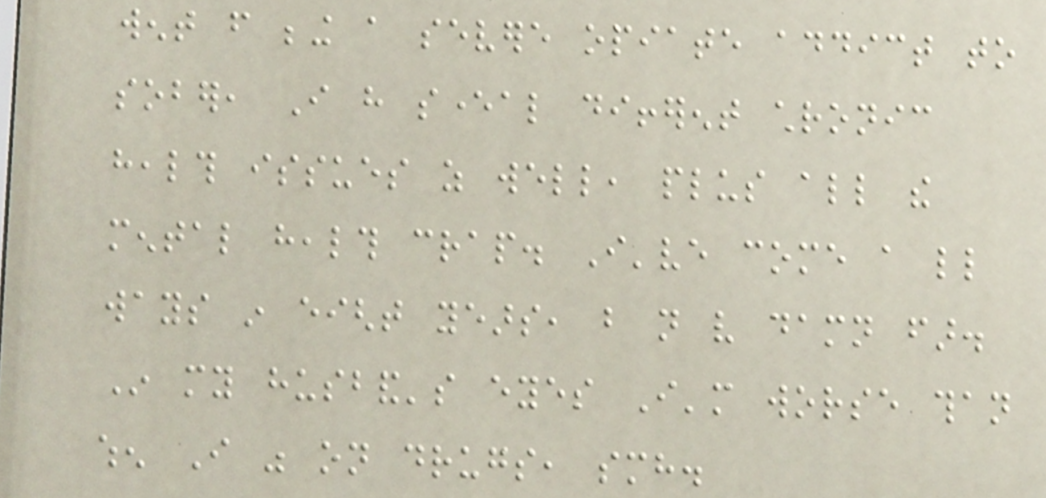went from being a severe opiate addict to
sober, I have several different chronic
health issues as well, plus all the
mental health crap. I've come a little
ways in eight years, but not very damn far.
In my husband's eyes I'm worse than
when I was on drugs, smh.
